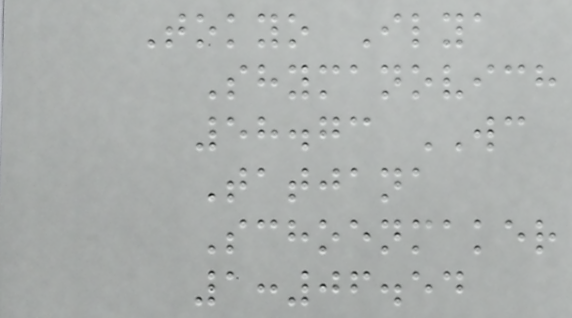Tokyo Ilya
Shymanovich
58.73 WC
Tatjana
Schoenmaker
1:06.54
